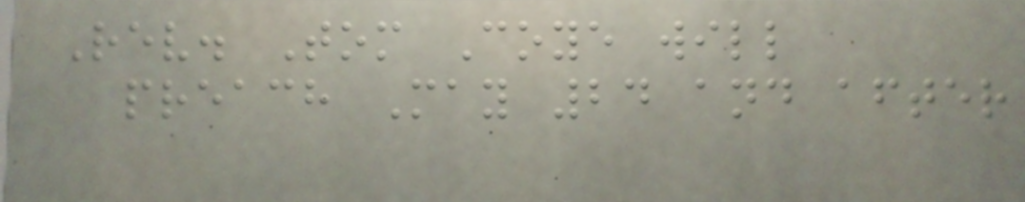Rev. Tom Coye will
preach May 24 and after
